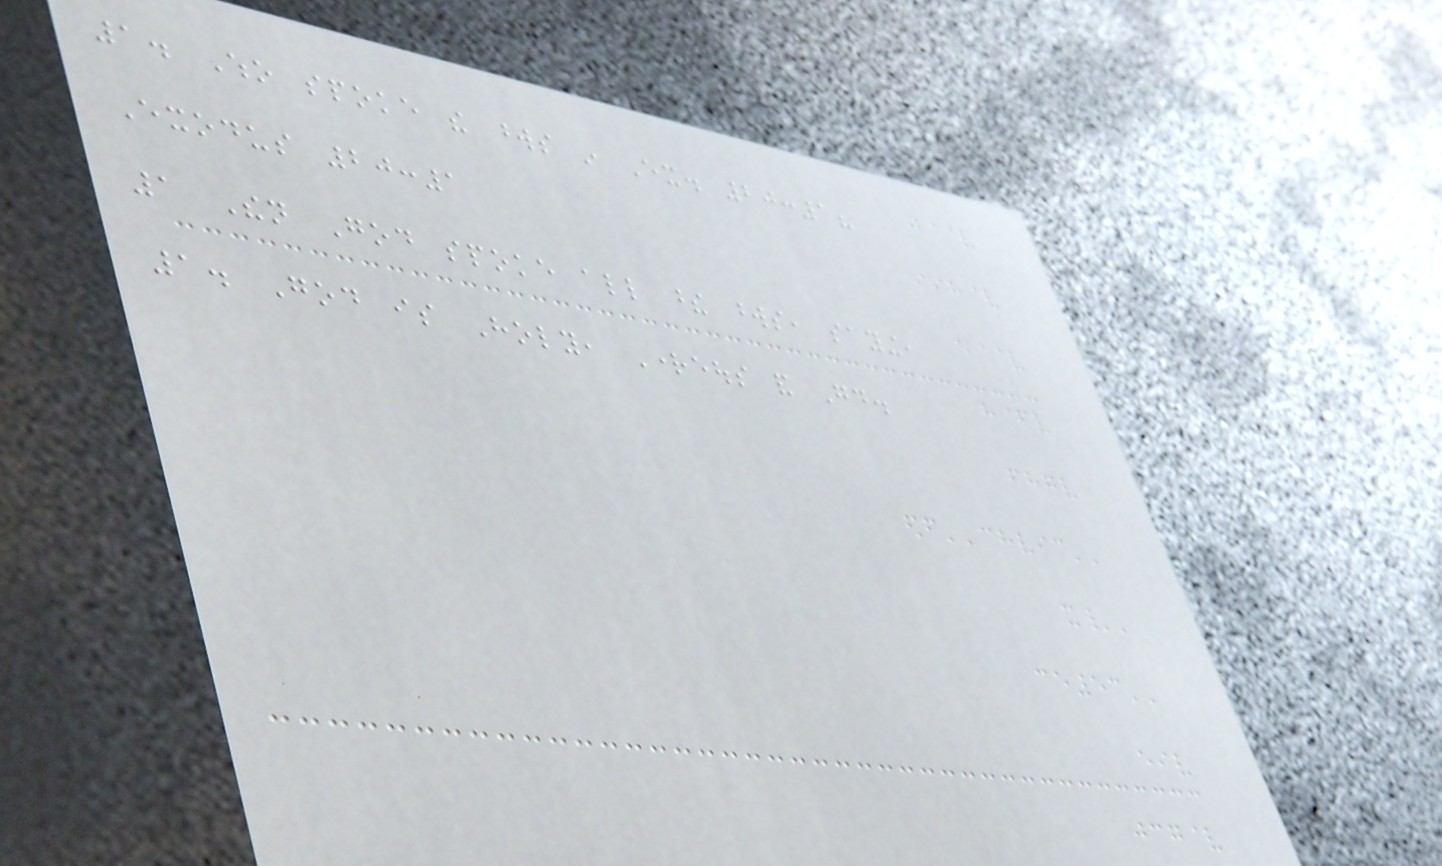1. Who spoke the words in Ex. 20:1?
Exodus 20:1
1 Then God spoke all these words, saying,
1. God is Holy, Righteous and Good.
